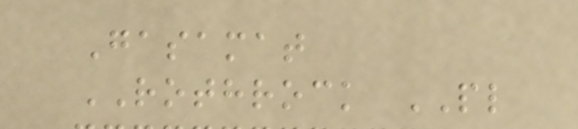Gasamat
ROTHROCK PL
